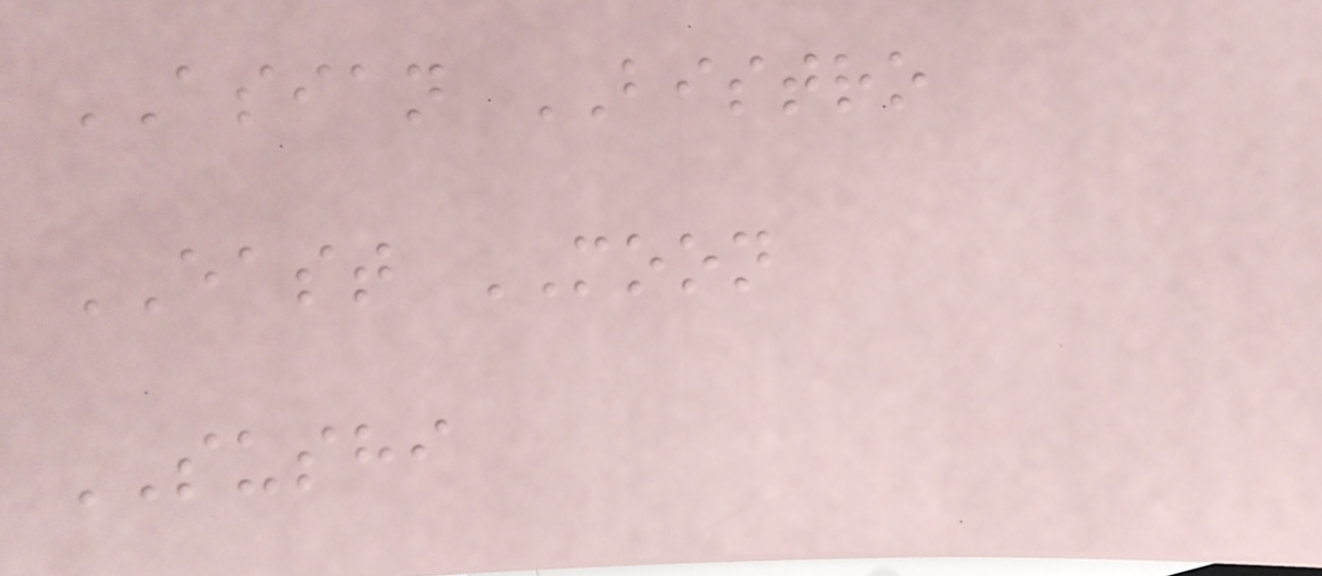ASIAN BISTRO
EAST MOON
SUSHI
